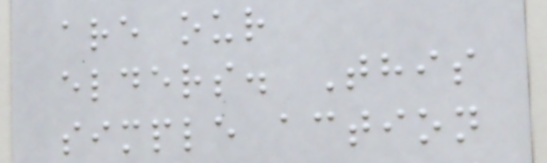are our
elders. This
simple action
